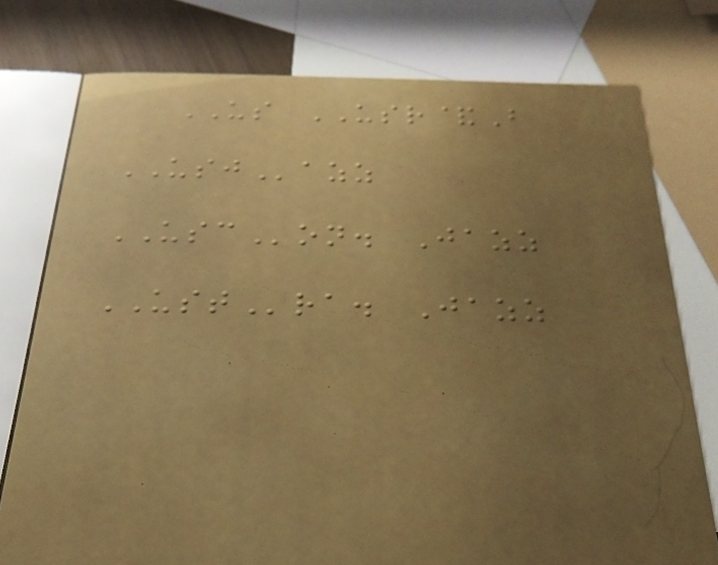US USR&B
USJazz
USCon. Jazz
USTra. Jazz
